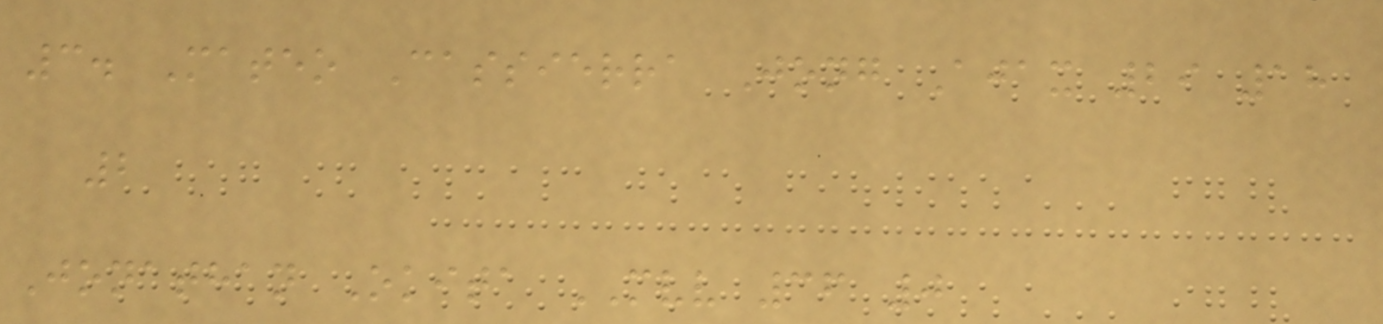3. Mateo Cassierra Jong Ajax 29 18
2
Jonathan Okita MVV 36 0
